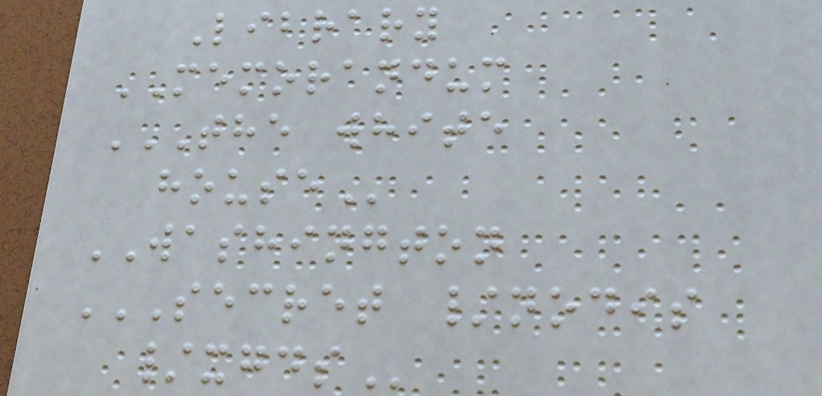Library
MEMORANDUM
THE WHITE
HOUSE
WASHINGTON
SECRET /NODIS
/XGDS
